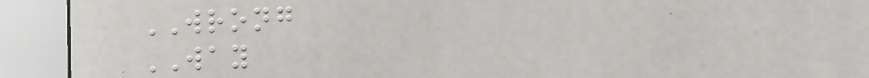WRONG
WAY
